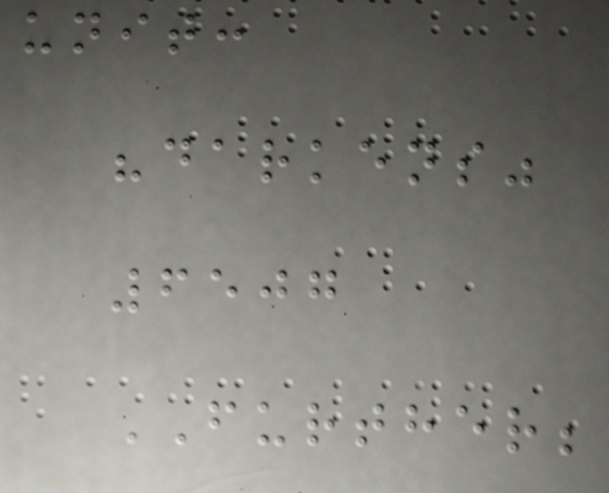unit:
"darkens"
6507
FURTHER;
